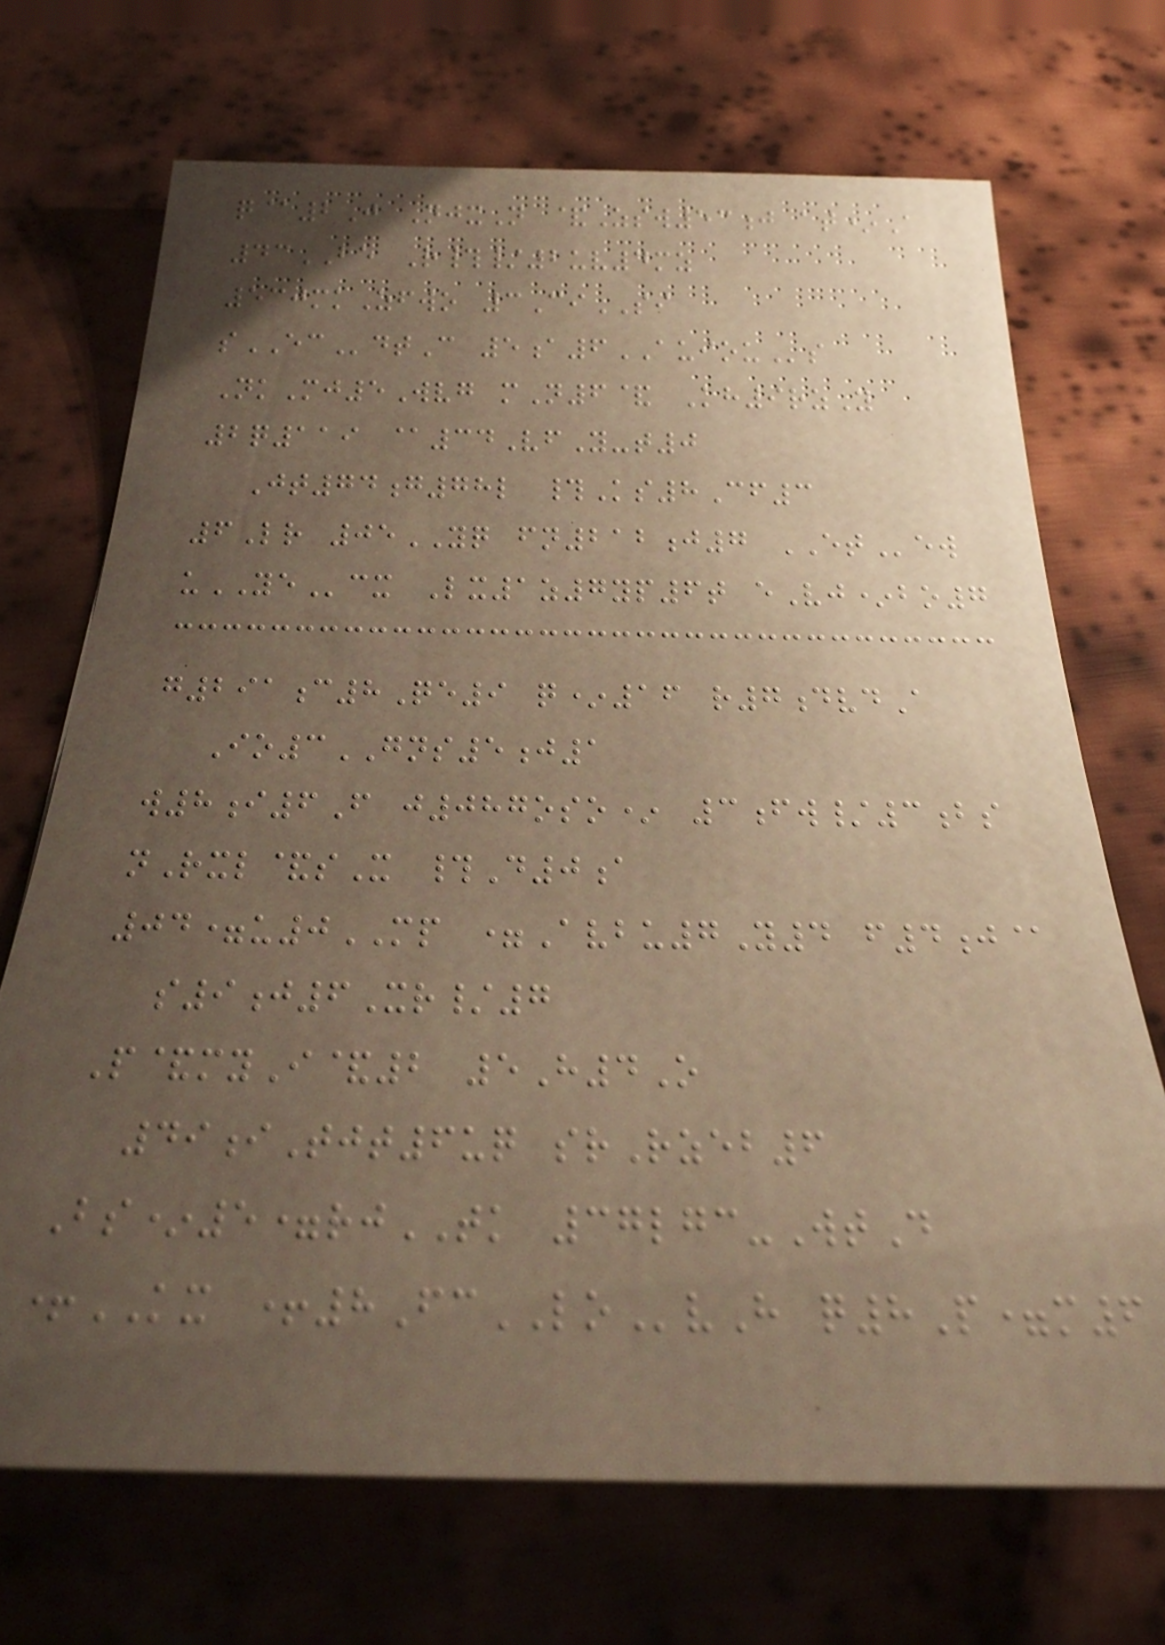q@2J NjxN &Zsw53j at*A
43BE R#/2uv4mz
530mkZfwo 3CiSI
sECdtC 5a6AUIOUs
NkMj5Wvg mN6& Kh9rzY
2q119 @34VfY-t0
Jt74g78l #Ks8Cf3
6Lr 05YQ fn212j7 ETew
uYEcx Lx1z7yp6t eVj*bo7
g291c8Qe9 q*16 r7dvdA
Io3GNS5j1
w8i6F j087oso* 3fw/3bs
nRxl&sX #D0a
04=u0MP =Avbu7Y4 f4j@
s9j6Xr/7
P&myI&2 5H4O
49iTjt6uq srRzeb6
Bs*5=rjTK 37lgc-WtD
+KX +8FcLOvH q8P=m6
